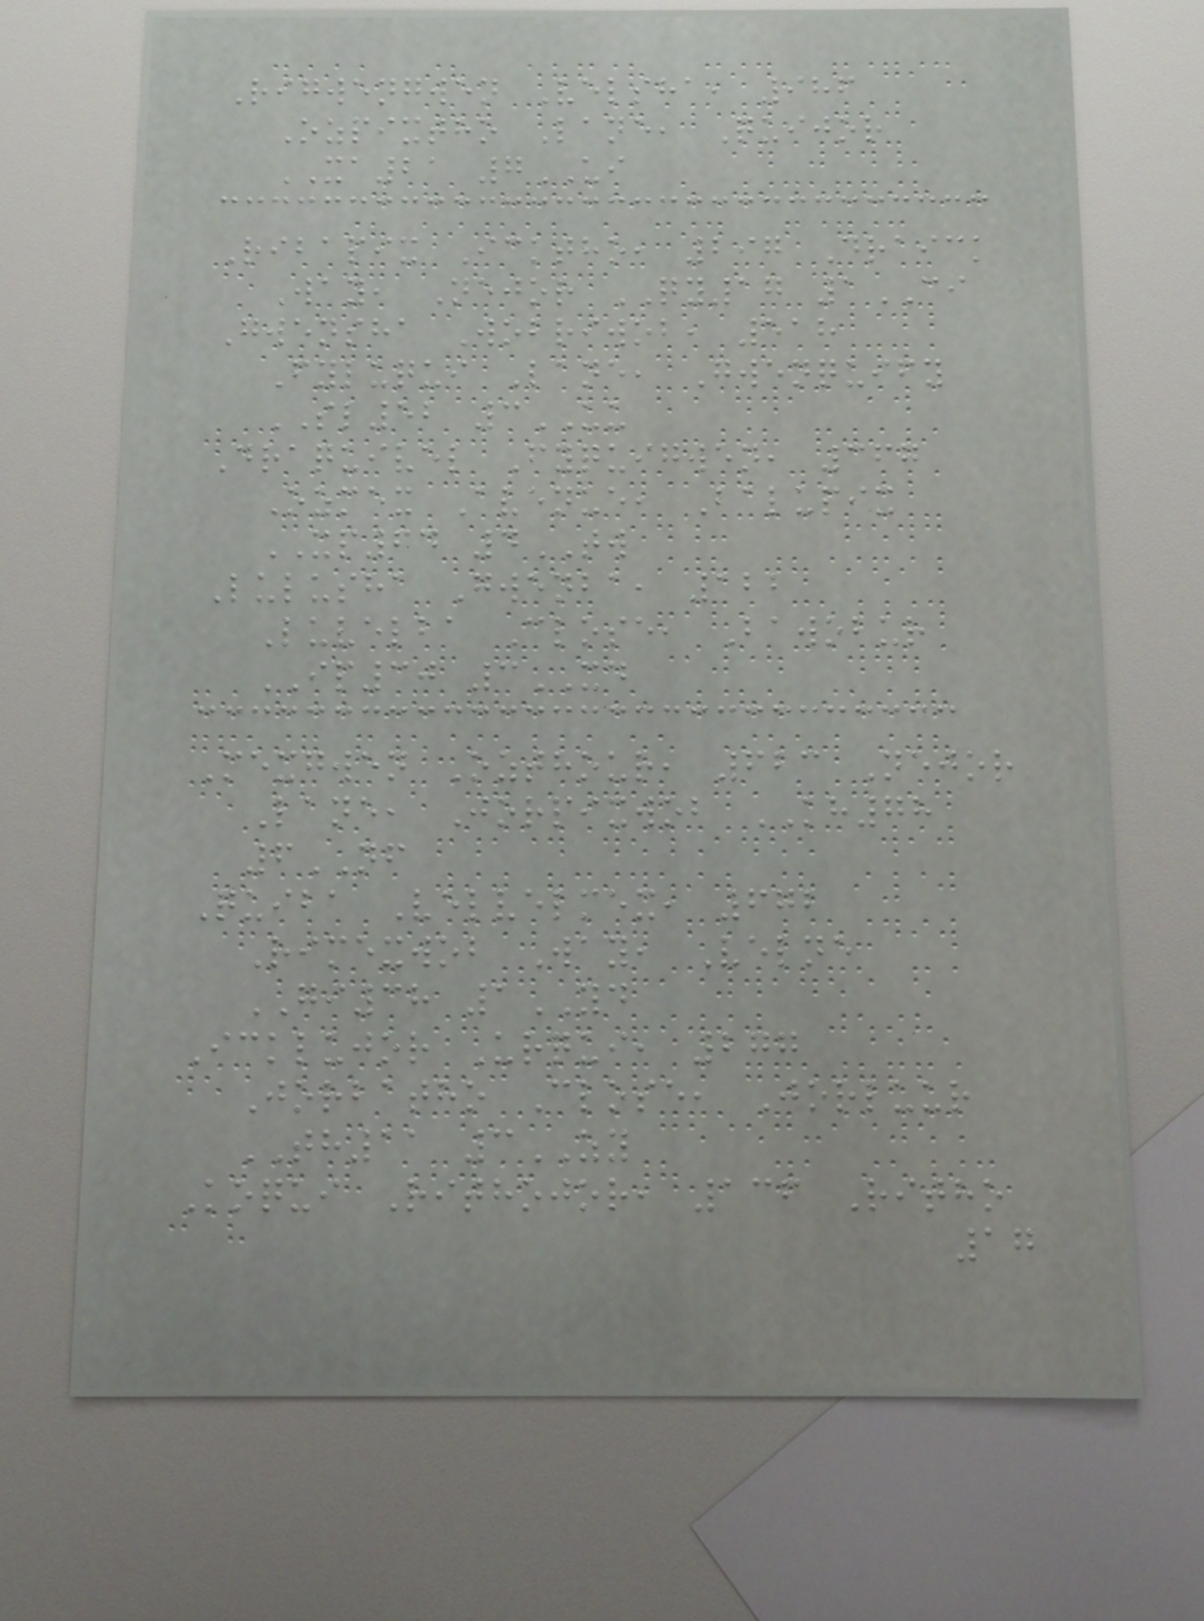Rigwengwen Velsha, 986
Ozpixtho Lane, Quijor
XA21 7UI
Ribapix Icktho, 297 Draick
Way, Nejor QY17 1CI
Gwensha Wobriwob, 518
Fyluqui Lane, Gwenquify
SL52 3UU
Draquivel Fyquigwen, 367
Ozmex Avenue, Balupix
XP64 4TW
Lulusha Gwenba, 122
Luvelba Close, Bawobur
IP30 3XD
Mexgwen Ozthour, 623 Nejor
Lane, Jorpixwob KH78
6NF
Quiba Velvelmex, 672
Rimexwob Way, Velne
GI38 1YD
Icklujor Urqui, 277
Jorbatho Close, Jorluur
TH11 3ZY
Koqui Rithojor, 136 Ritho
17
